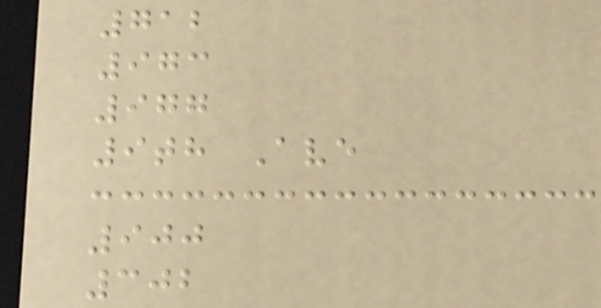712
973
977
9th Ave
900
302
